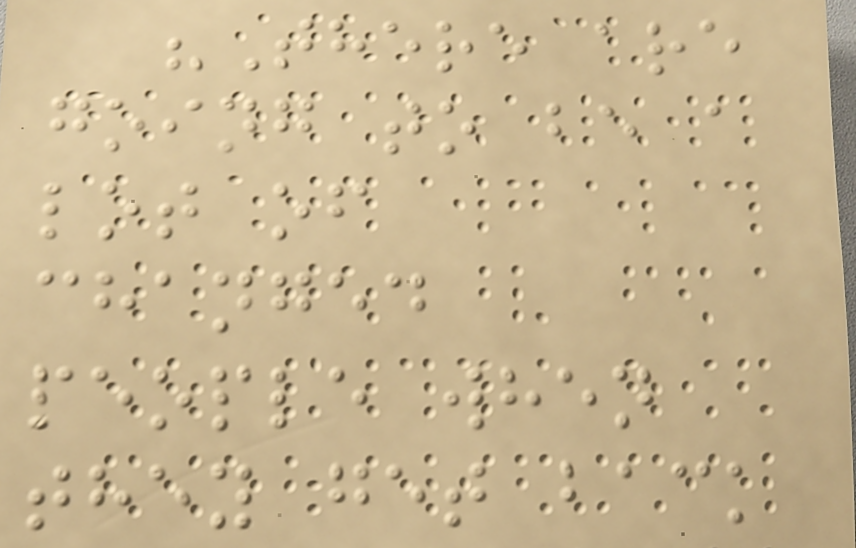"There are
going to be a
lot of
changed
people when
they get back
